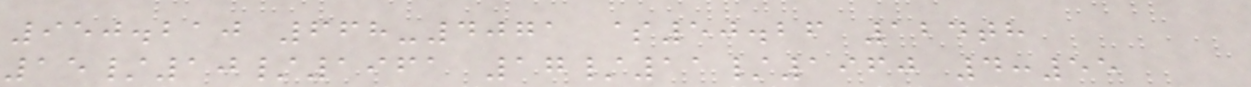950.210 668-4071 $50.26 124th
15/10/1961 17/11/1960 4:55
